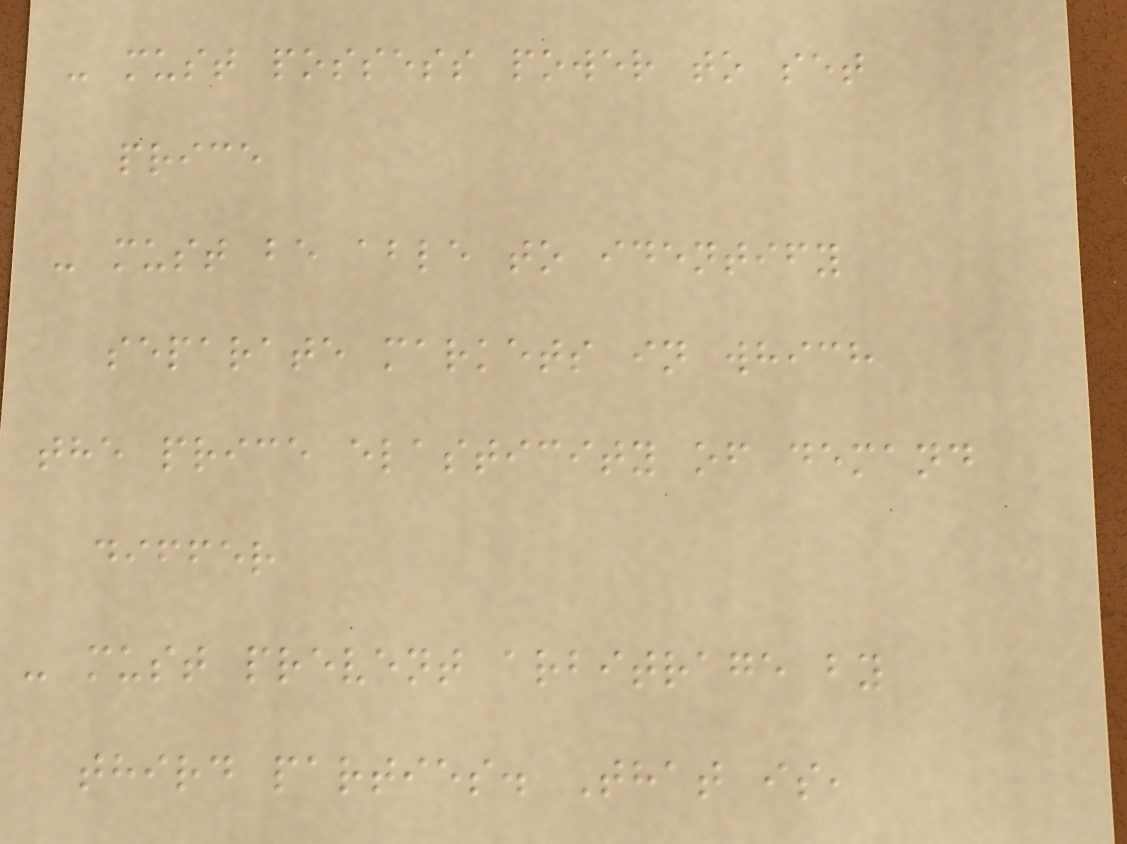- must possess power to set
price
- must be able to identify
separate markets in which
the price elasticity of demand
differ
- must prevent arbitrage by
third parties. That is,
